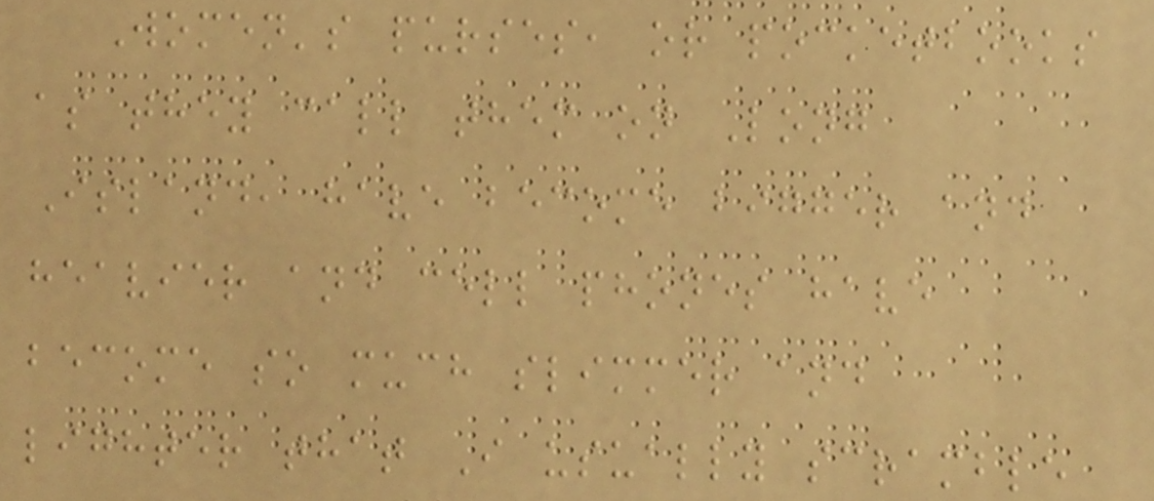Women's purses, or pocketbooks
as they call them on Long
Island, have become bigger and
heavier and cell phones have
become so much slimmer and
lighter that I usually scramble
